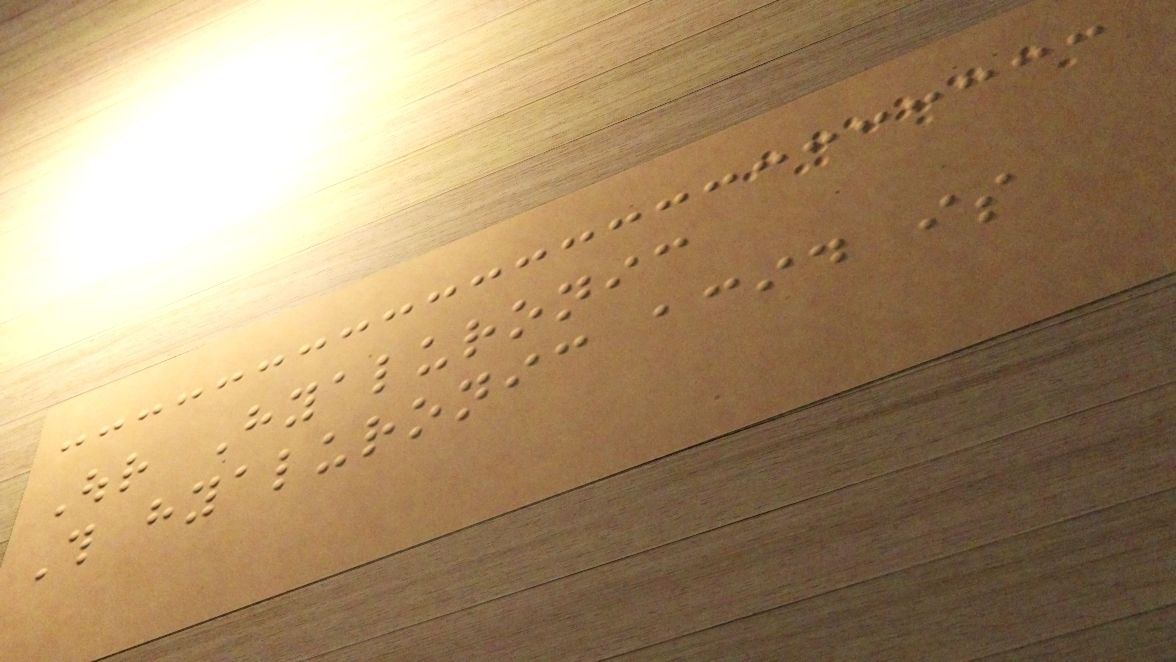Our Hyaluronic
This hyaluronic acid is
